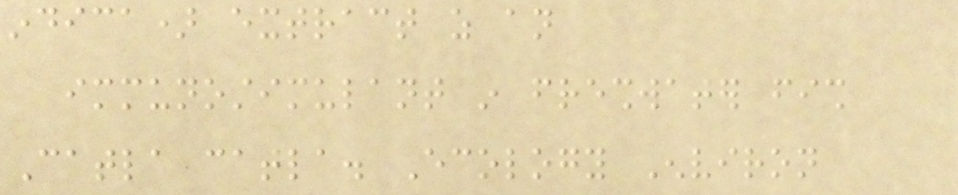indica) extract as an
immunostimulant in freshwater fish
Catla catla. Ecology Environ
